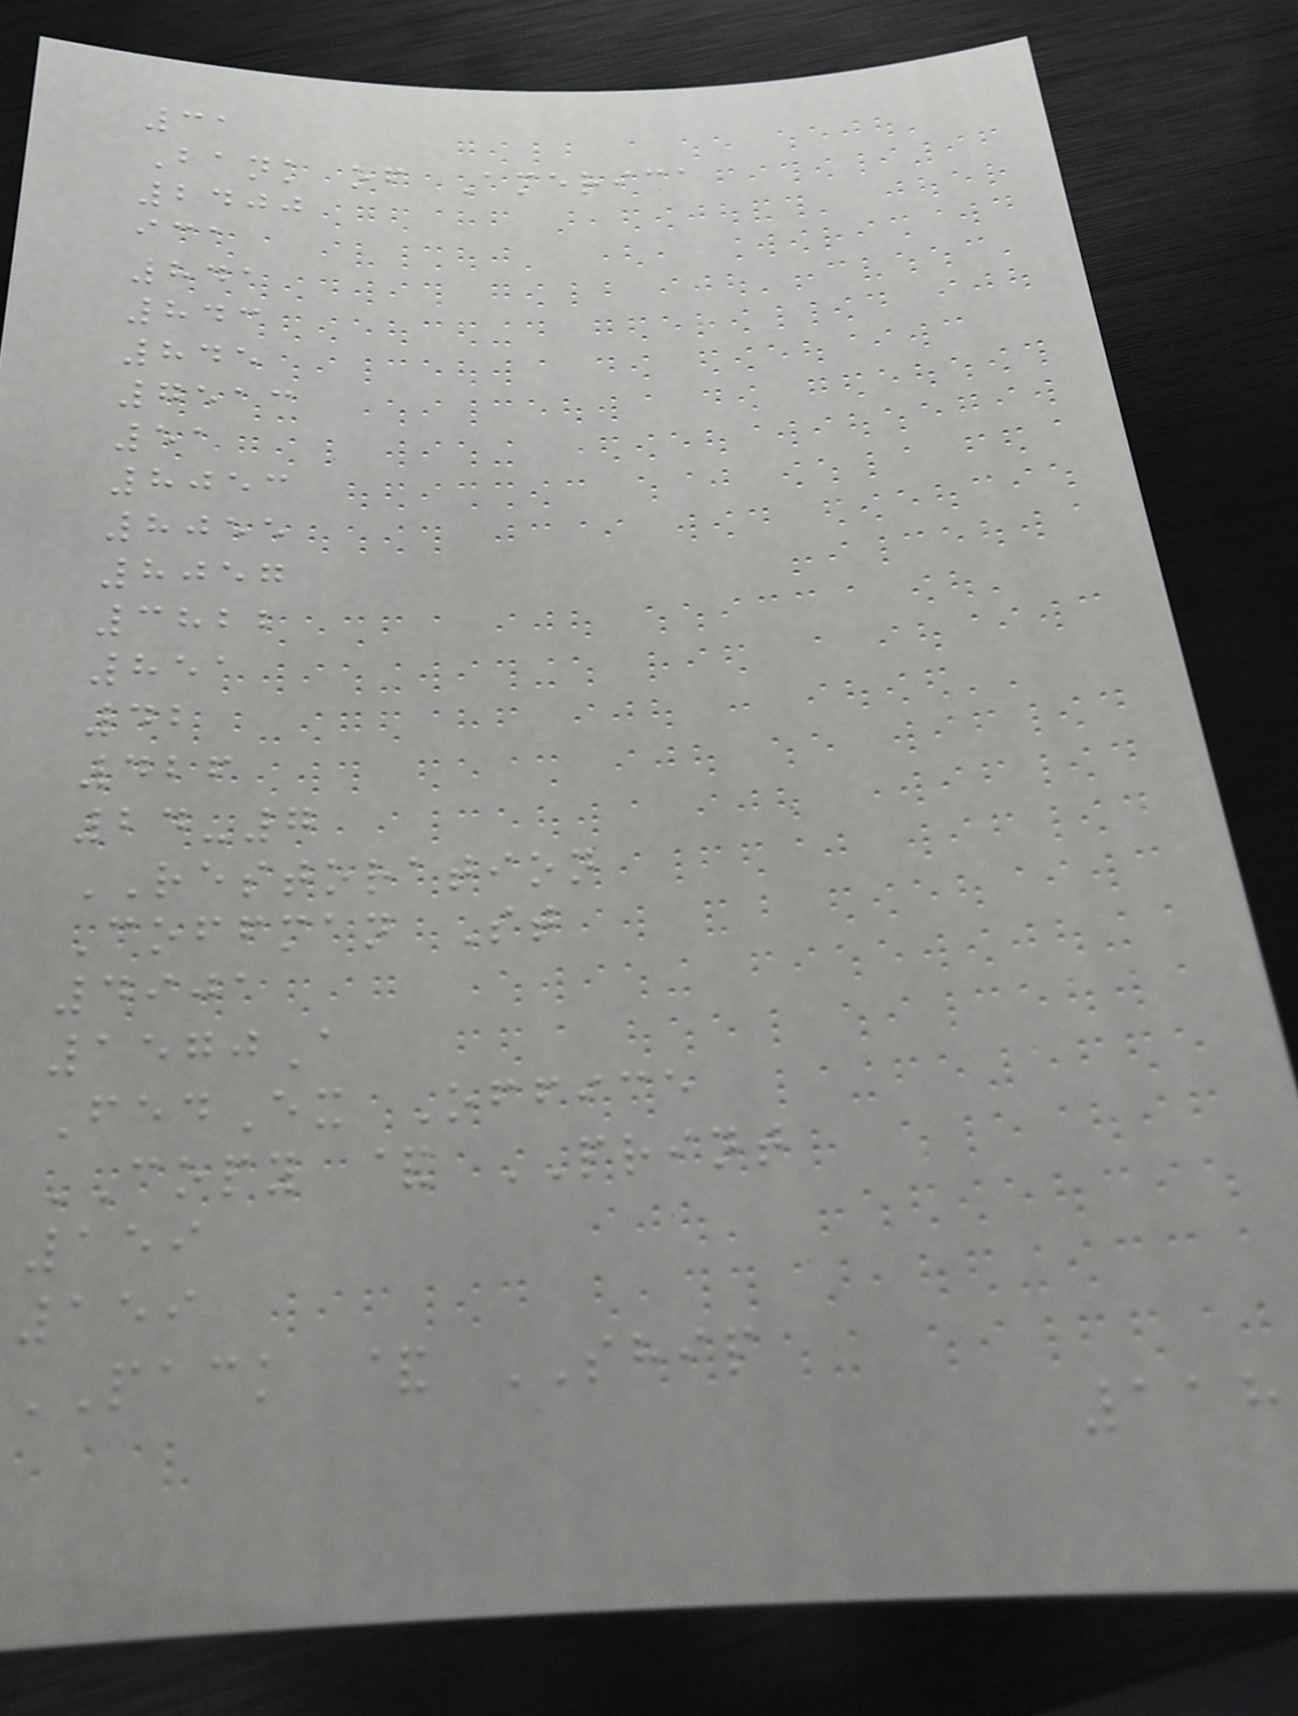31
Bank of America
2400
ica
841
843
845
7513
51
8053
8055
8057
3822
851
42
426
24-7
RESTORATION
Coffman St
4901
1570A
FedEx Office
COPY & PRINT
159
159
PACK & SHIP
118
